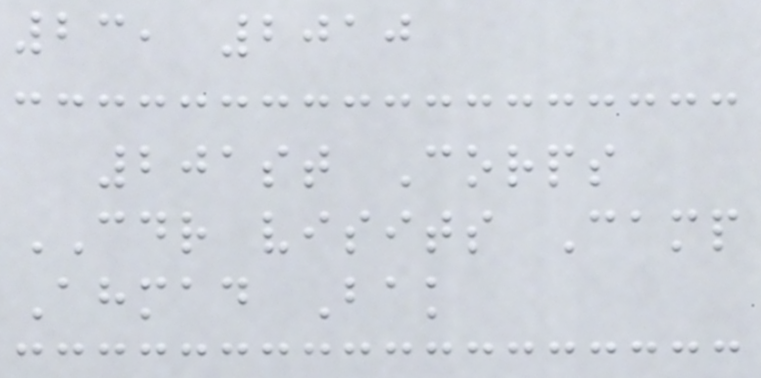23, 2010
201st Corps
CDR visits Camp
Ahmad Bak
